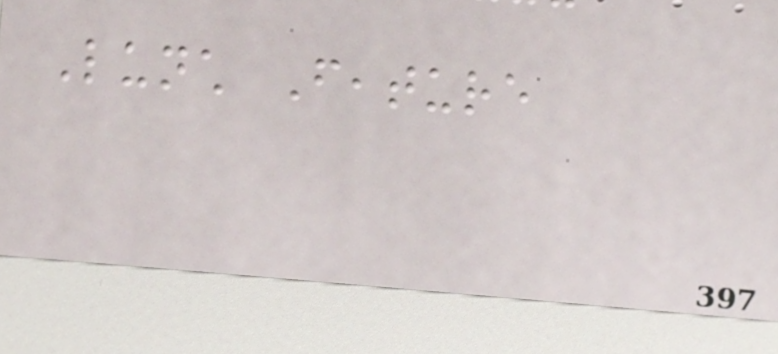Lunch Feature
